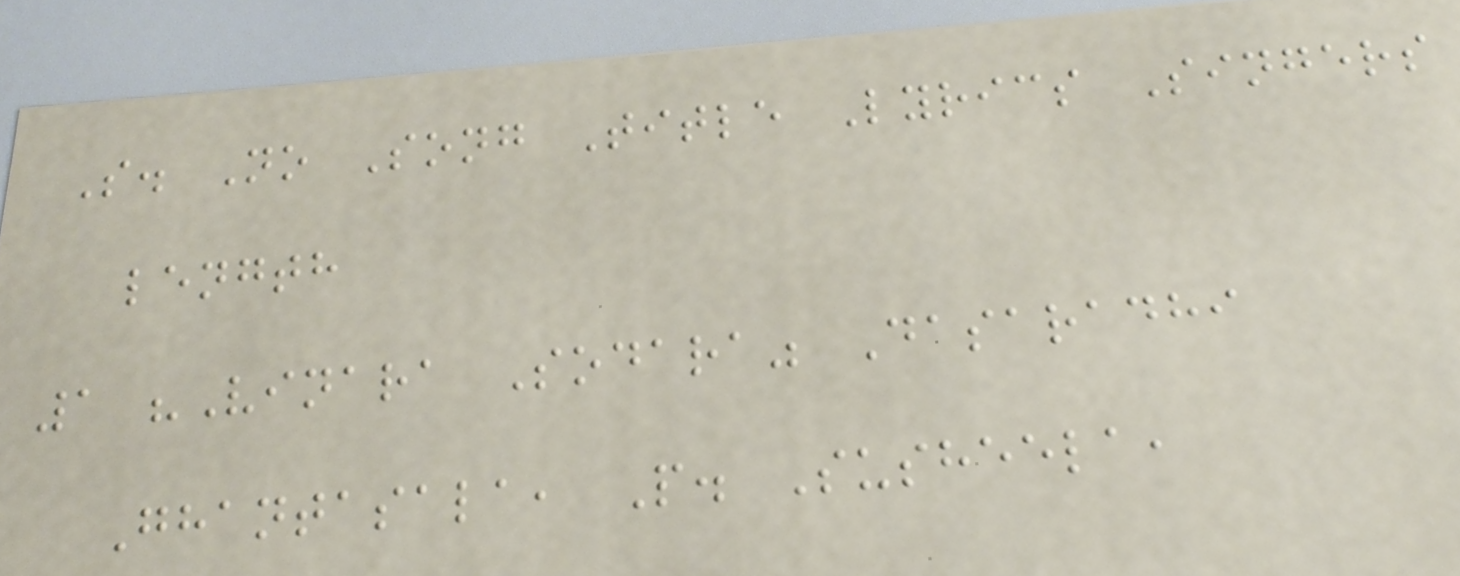S. No Song Title Lyrics Singers
length
1 "Vinara Sodara" Dasaradhi
Ghantasala, P. Susheela,
